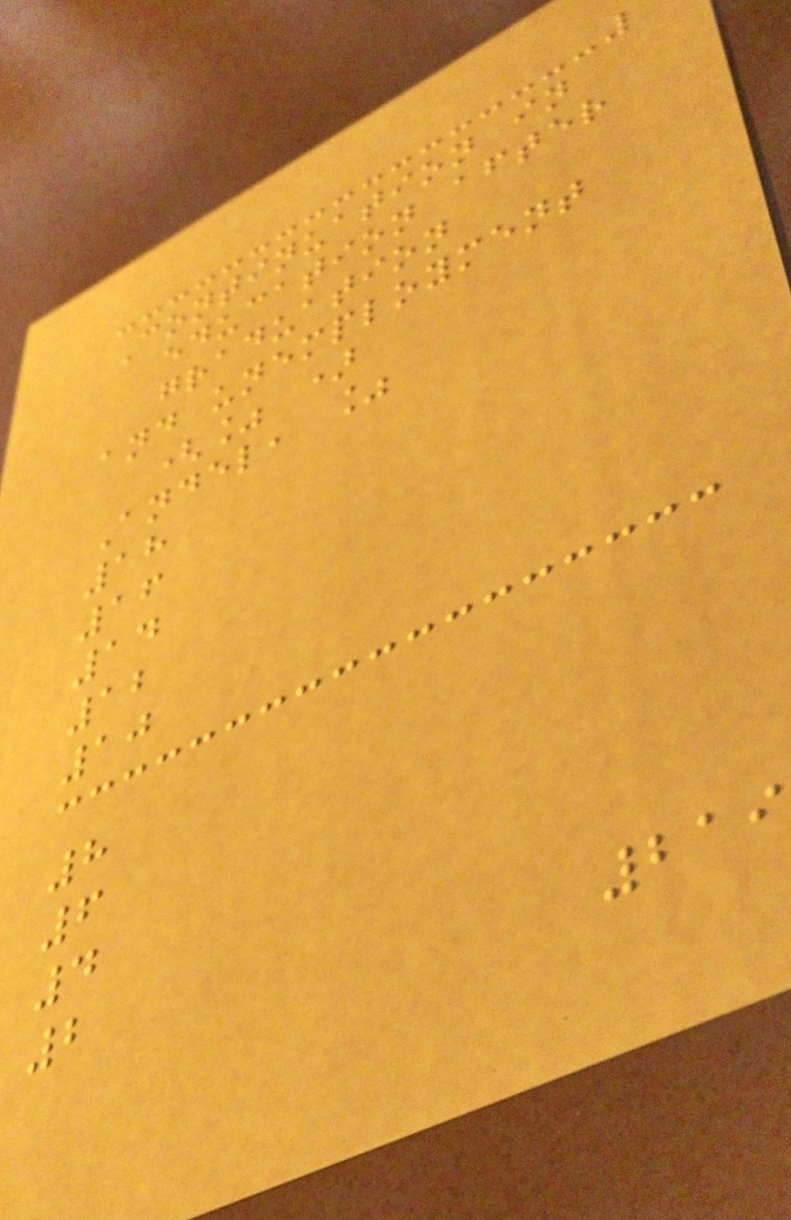Continuation in
education after
graduation
and unemployment
(% )
Andel, %
18
16
14
12
10
8
6
4
2
219
